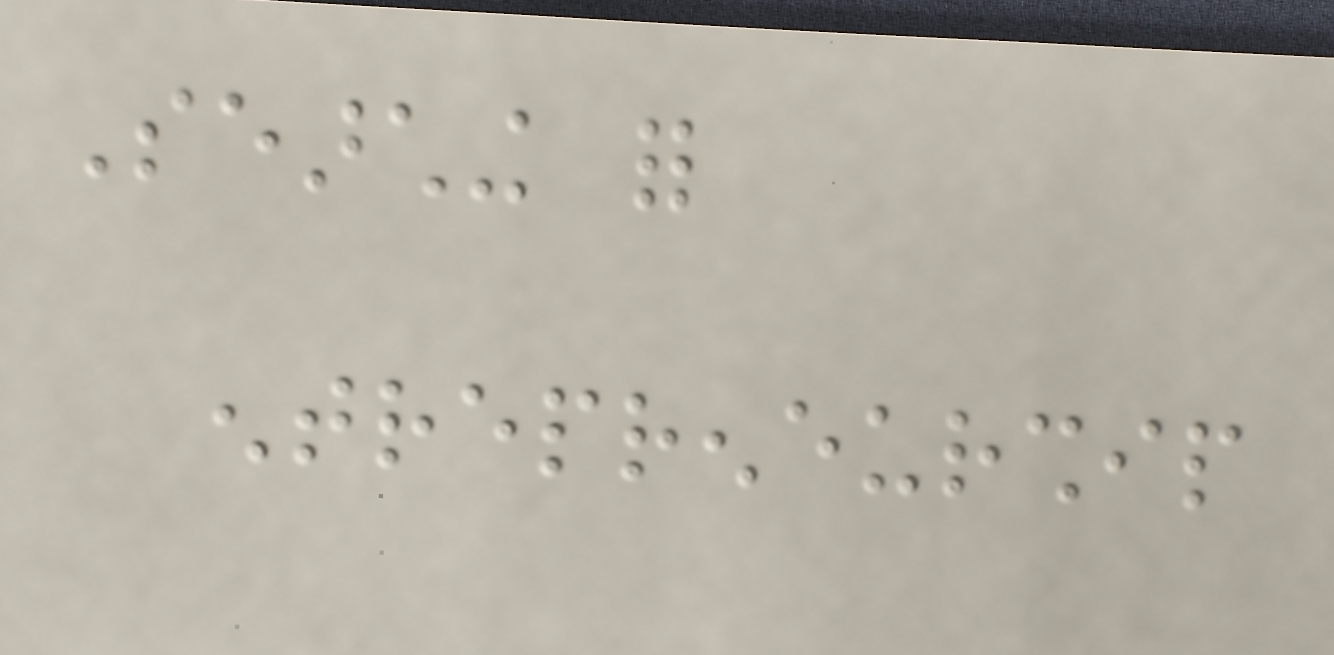Searching for
entrepreneurship
